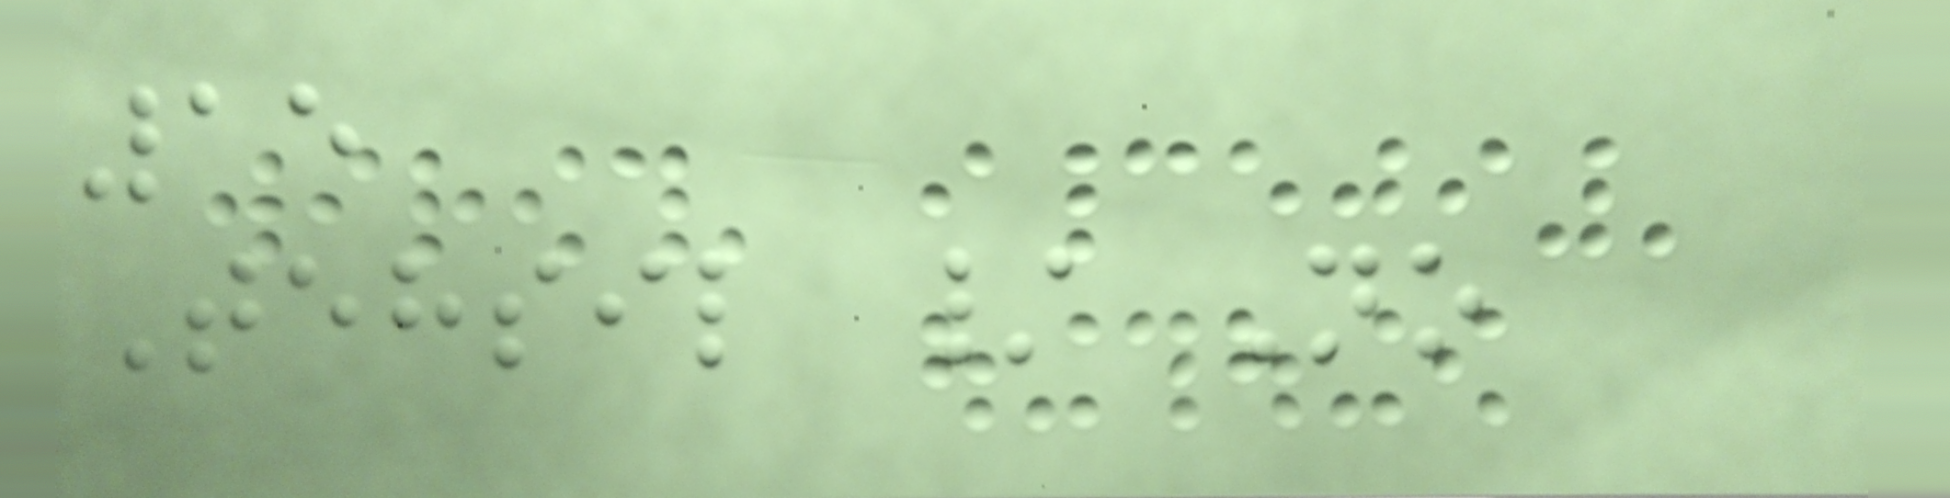15
Tehsil / No
